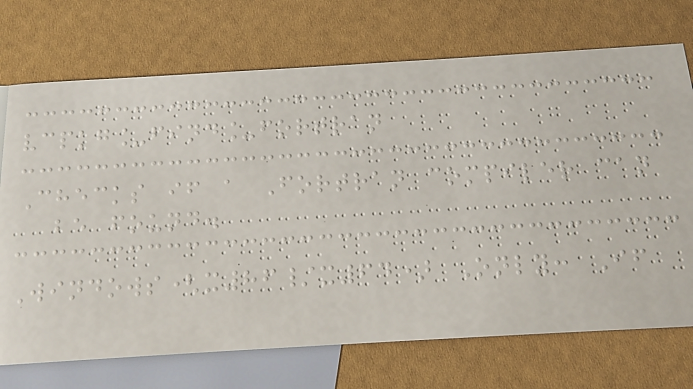vcpkg_find_fortran
Checks if a Fortran compiler can
be found.
Windows(x86/x64) Only: If
